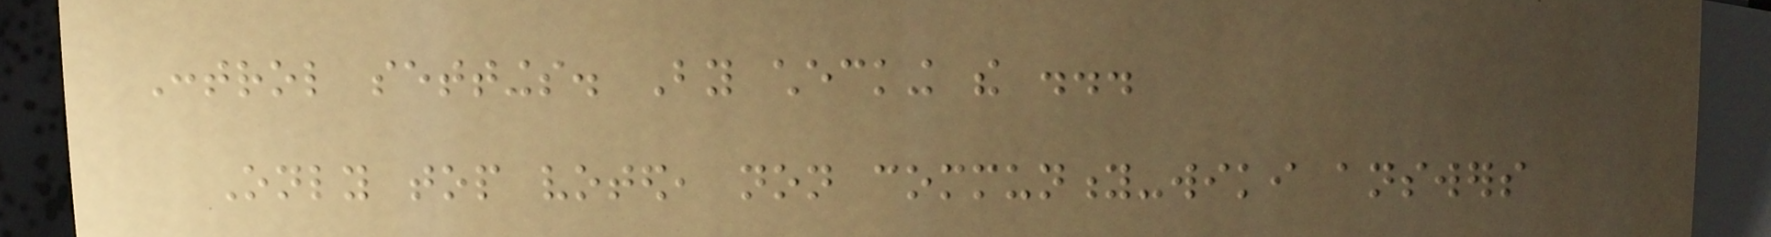Control settings. By checking the ...
Only top voted, non community-wiki answers
